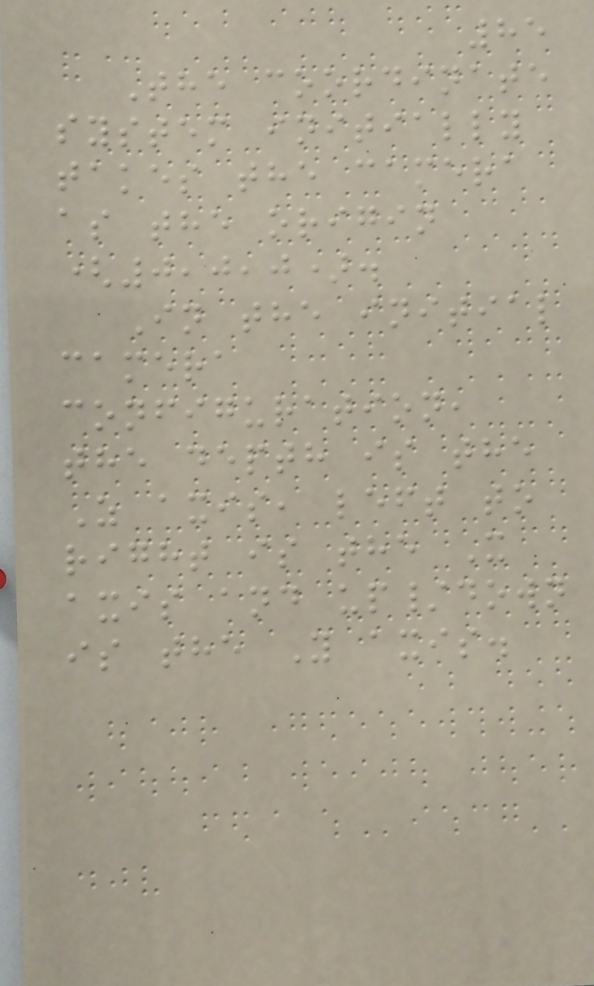85
The coordinate
system initially
takes the camera
as the origin
(0,0,0).
In the initial
camera
configuration,
the depth is the
Z axis, left to
right is the X
axis and up/down
is the Y axis.
